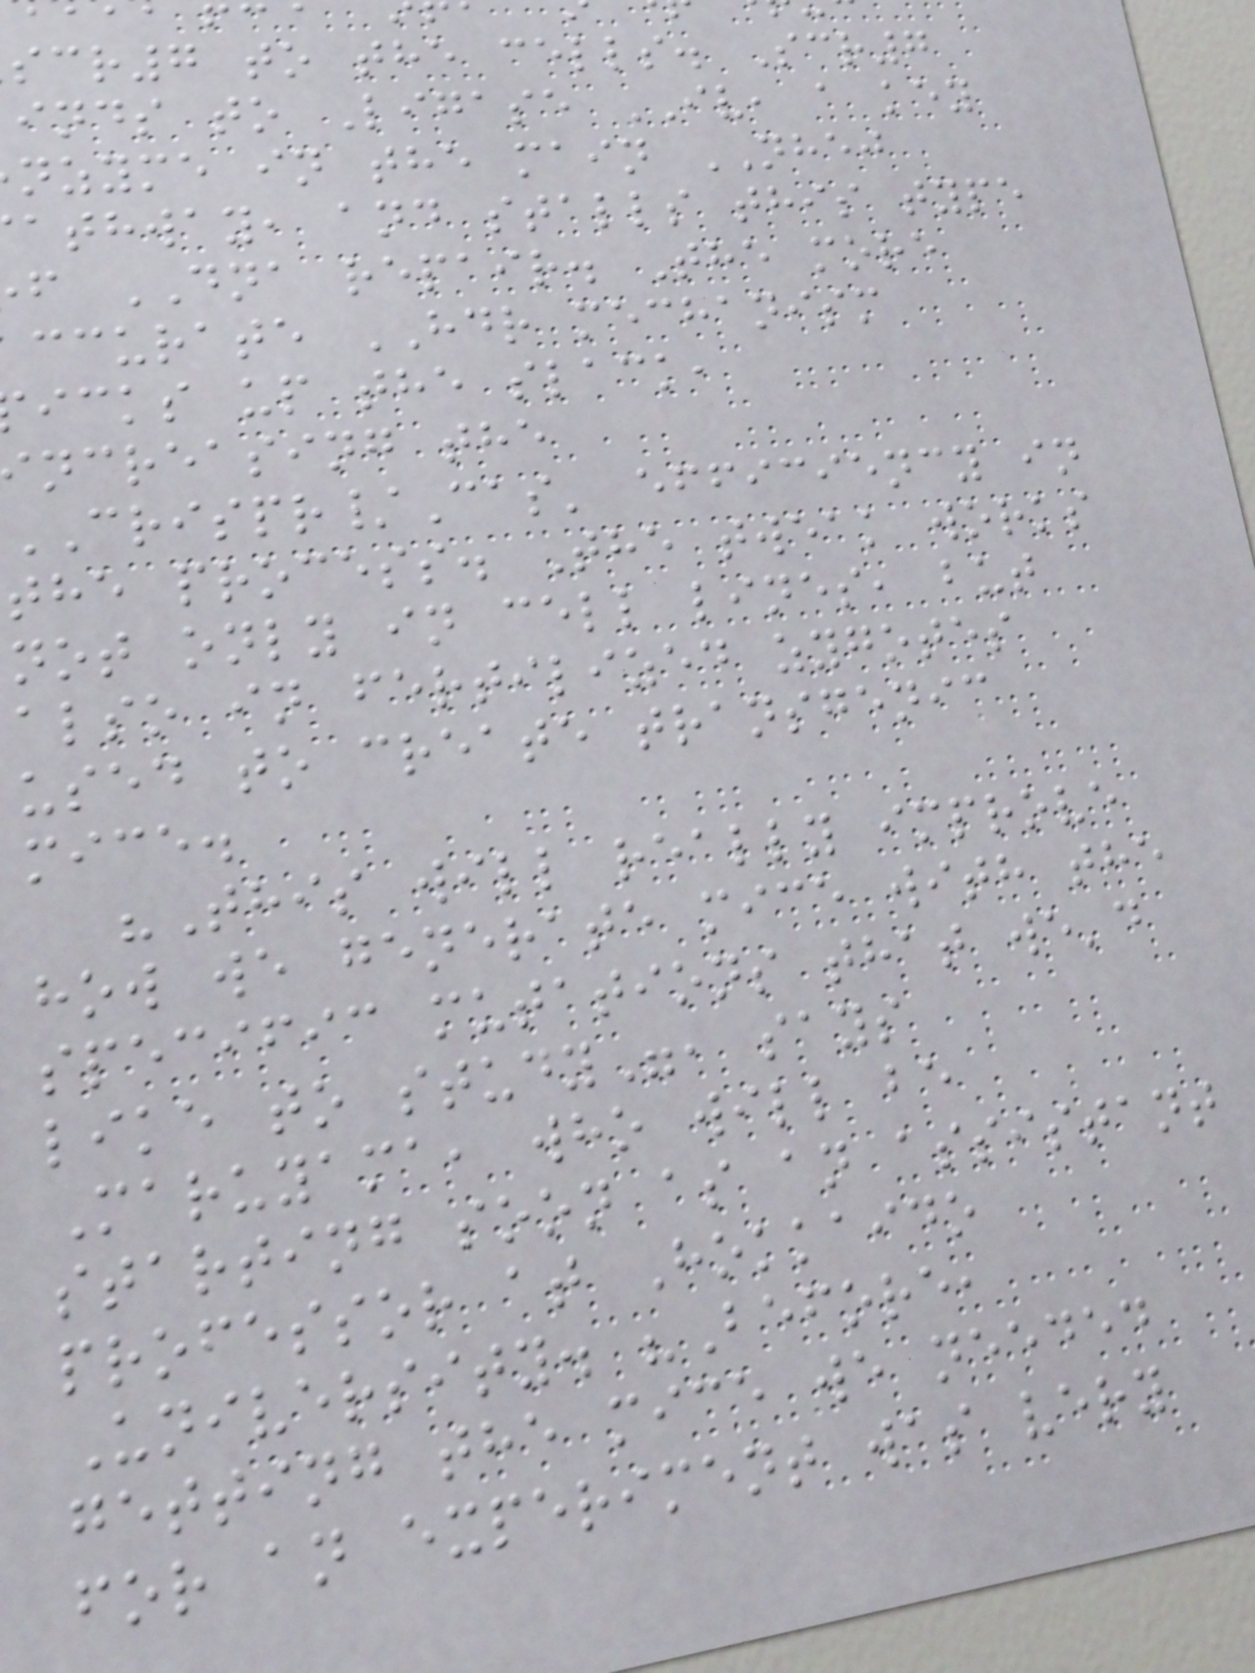scr7 to the cells. Scr7
inds to Ligase IV, a key
nzyme in the main NHEJ
athway, and stalls this type
f DNA repair. The more
ccurate HDR mechanism
icks up the slack,
ncreasing the
CRISPR/Cas' efficiency in
the process. The tweak works
not only in cell lines, but
also in fertilized zygotes
used to create transgenic
mice.
"This will really improve
how we generate mice with the
specific mutations that we'd
like to study", says
Maruyama, who will be
starting soon as an assistant
professor at Hokkaido
University. "Before,
getting the mice we needed
for an experiment was very
